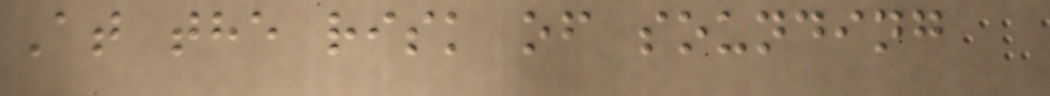At the risk of sounding
